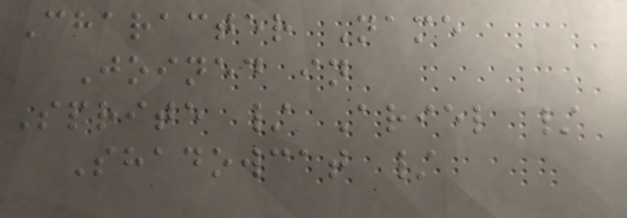Character Name
Joined in
Sprite / Ariel /
Shadowcat /
